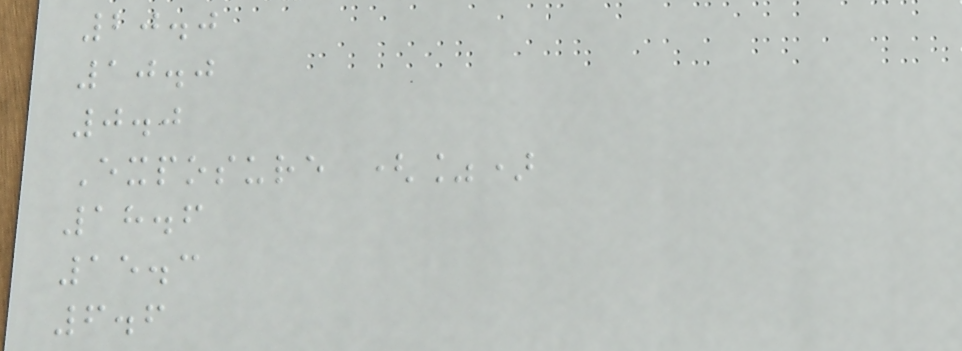20.0
10.0
0.0
Exposure (%)
18.6
15.3
6.6
